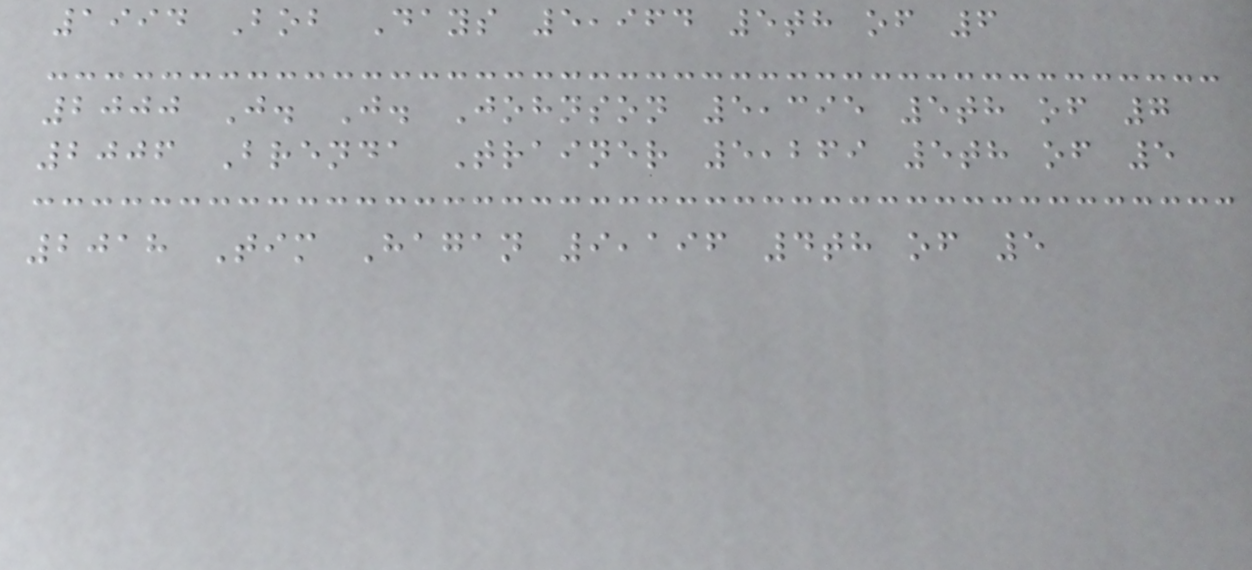1994 Bob Days 5,964 5th of 6
2000 J. J. Johnson 5,395 5th of 7
2006 Brenda Trainer 5,269 5th of 5
2018 Tim Hagan 9,196 4th of 5
